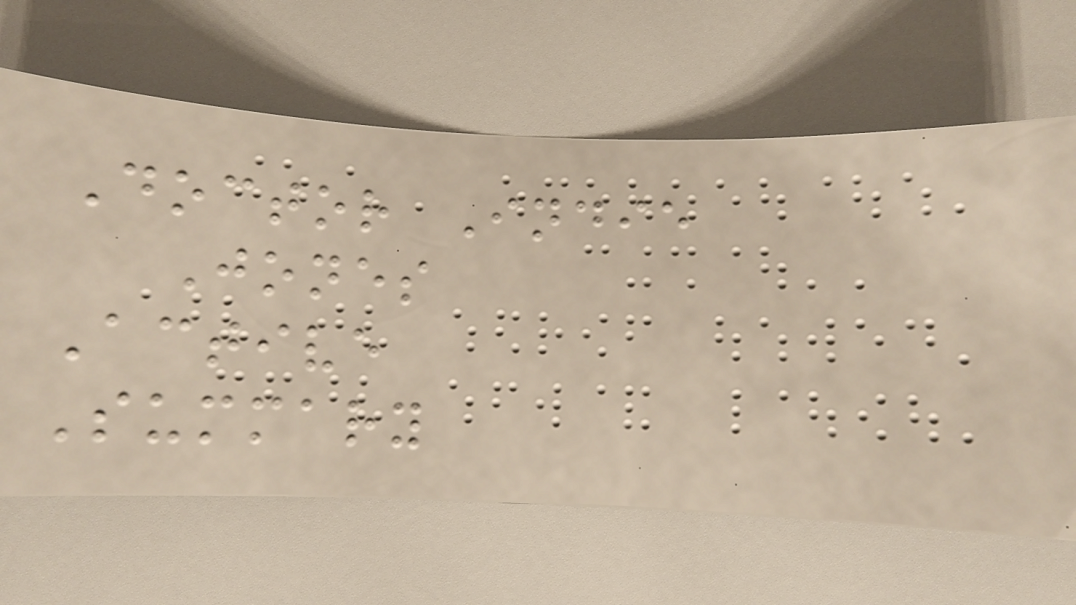Doctor Indie
Jones
Active
Summary
